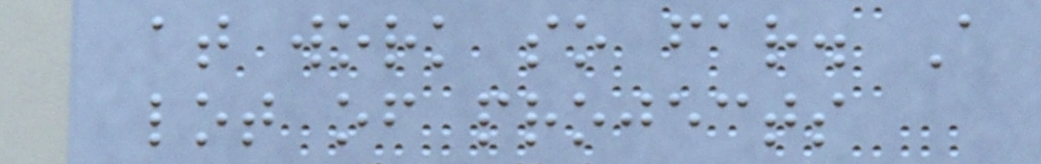at work so far. A
lot of projects
